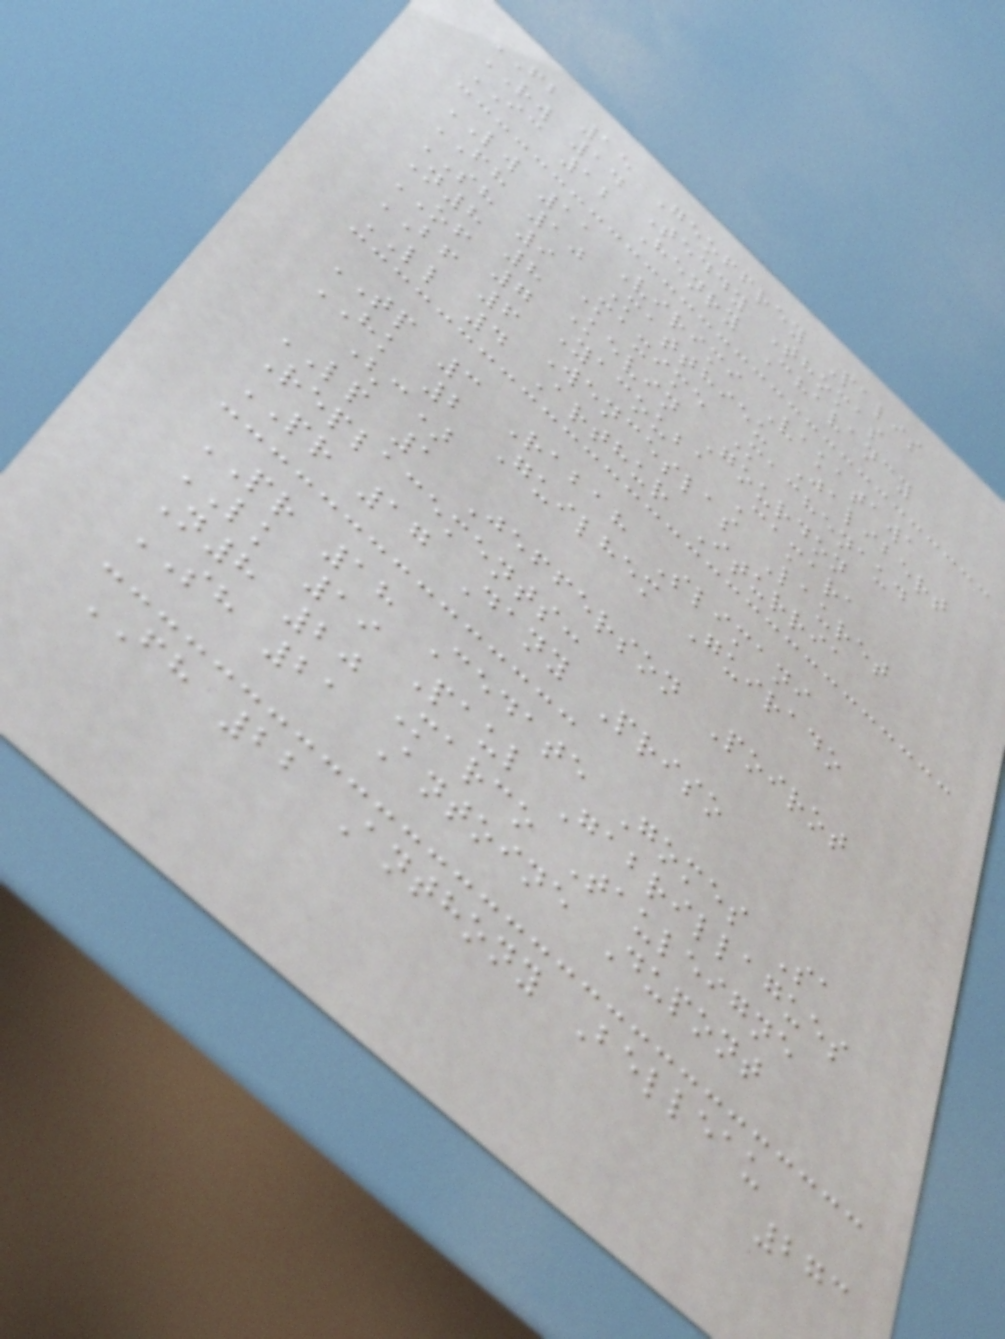FB 15 Geoffrey Palis
RW 14 Teddy Thomas
IC 12 Henry Chavancy
LW 11 Virimi Vakatawa
FH 10 Matthieu Jalibert
SH 9 Maxime Machenaud
N8 8 Kevin Gourdon
OF 7 Yacouba Camara
BF 6 Wenceslas Lauret
LL 4 Arthur Iturria
TP 3 Rabah Slimani
HK 2 Guilhem Guirado
(c)
LP 1 Jefferson Poirot
Replacements:
PR 17 Dany Priso
PR 18 Cedate Gomes Sa
LK 19 Paul Gabrillagues
N8 20 Marco Tauleigne
SH 21 Antoine Dupont
FH 22 Anthony Belleau
273
